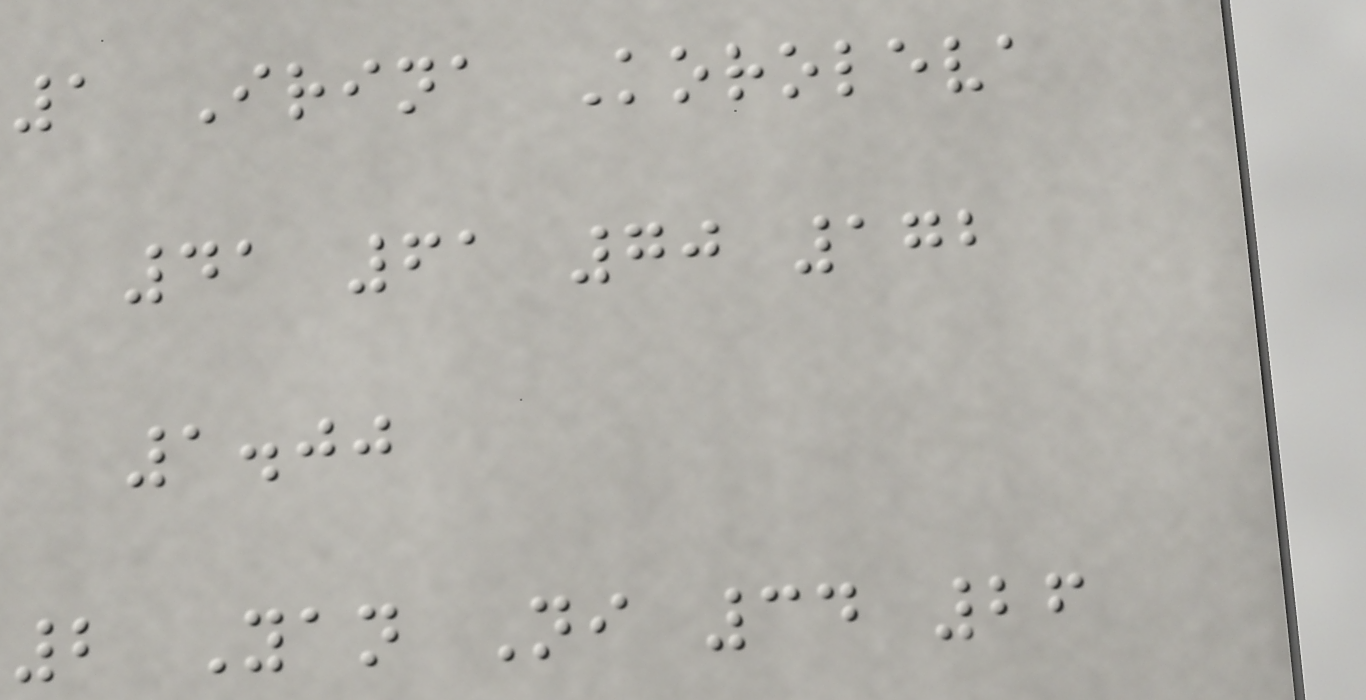1 Irina Koroleva
41 61 70 172
1.00
2 Yan Ni 34 26
